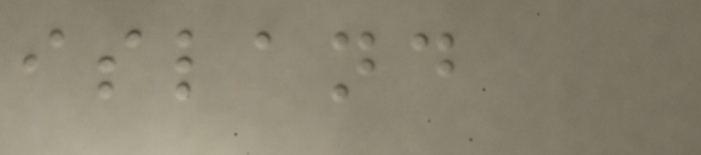island
